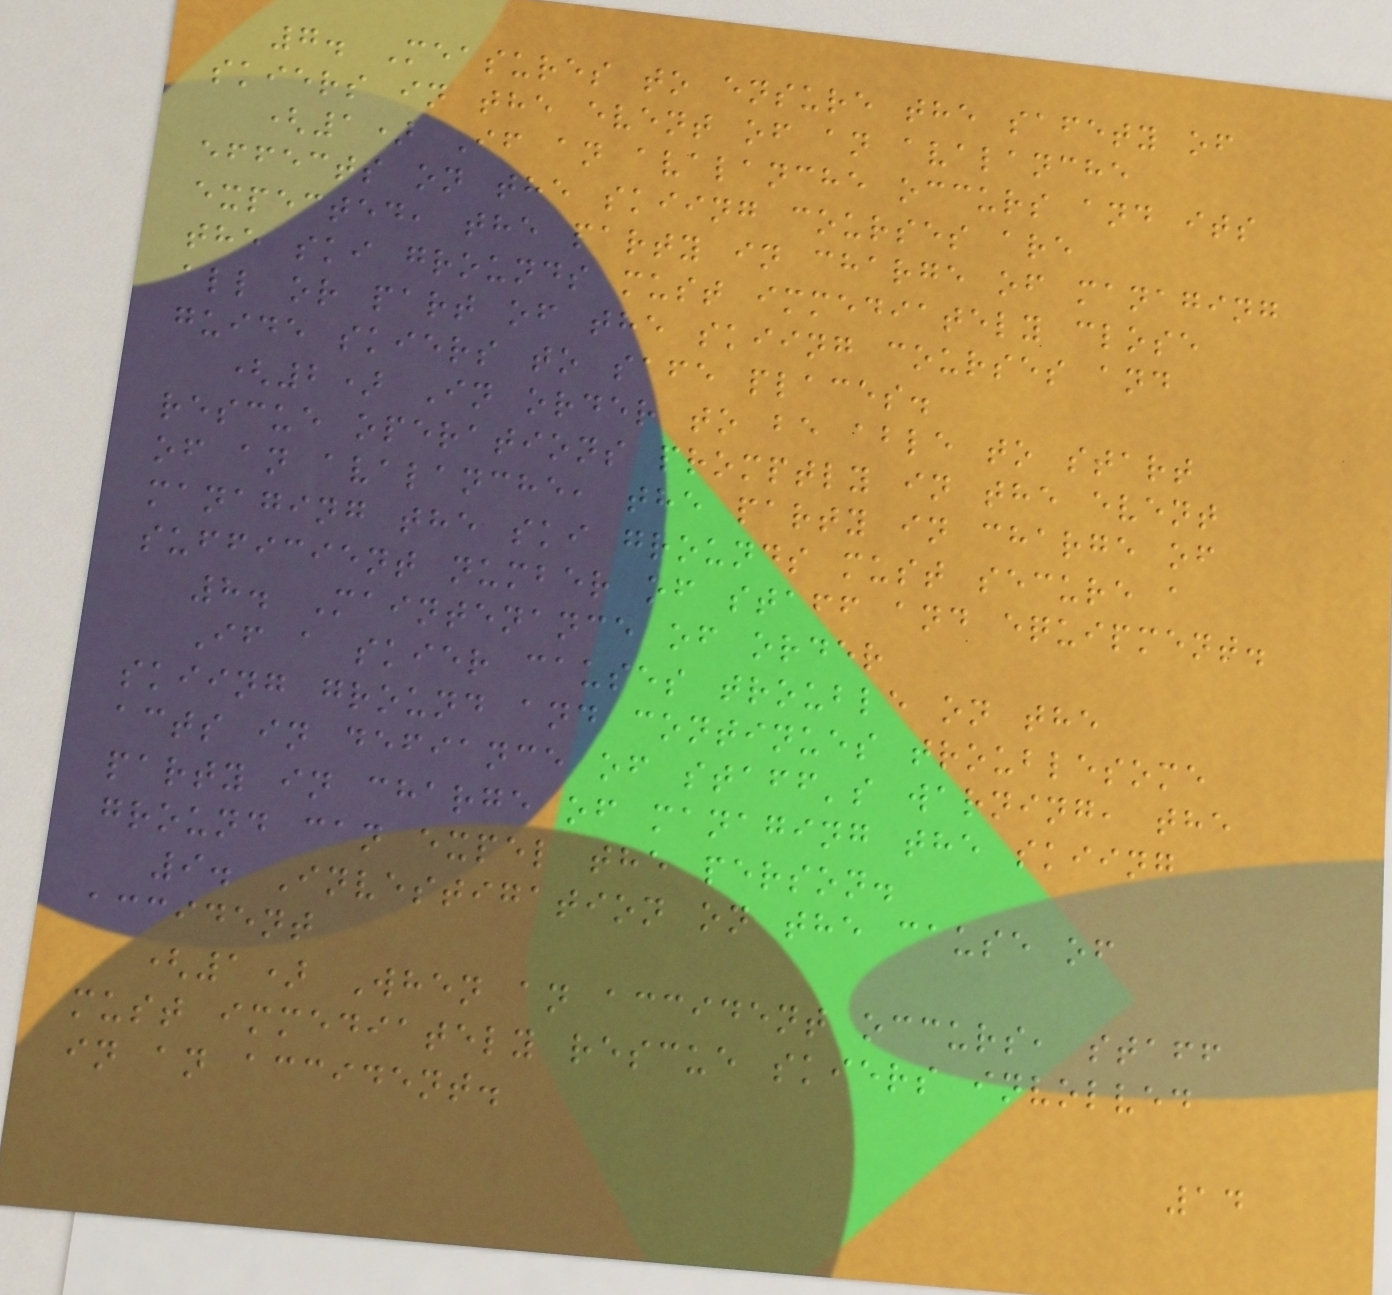7. Measures to ensure the safety of
skiers in the event of an avalanche
(1) If an avalanche occurs and its
effects on the skiing courses are
expected, the party in charge of managing
the ski grounds must immediately close
all or part of the skiing courses and
guide skiers to safe places.
(2) In order to be able to start
rescue operations promptly in the event
of an avalanche, the party in charge of
managing the ski grounds must secure a
sufficient number of staff and equipment.
8. Maintenance of order
If a skier causes trouble on the
skiing ground and continues troublesome
acts in defiance of staff's warning, the
party in charge of managing the skiing
ground can expel the person.
9. Investigation on the cause of
accident
(1) When an accident occurs, staff
must immediately rescue skiers involved
in an accident.
14
